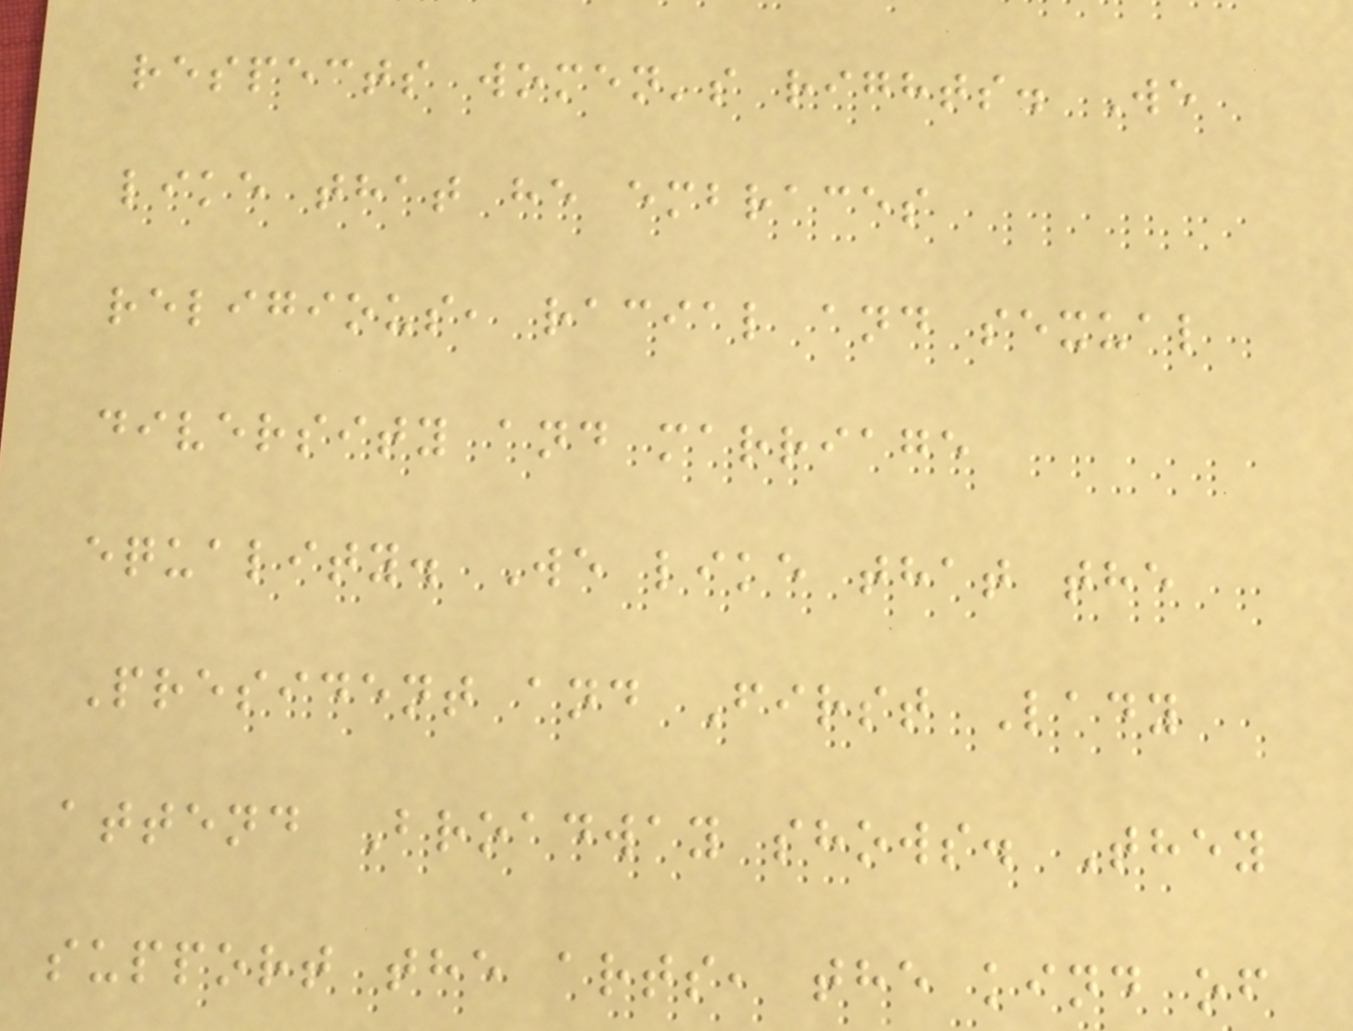respects women's rights. We
like that he embraces
religious, racial and sexual
diversity and marriage
equality. We like that the
President and First Lady
attend Broadway shows. They
support the arts, the kind of
